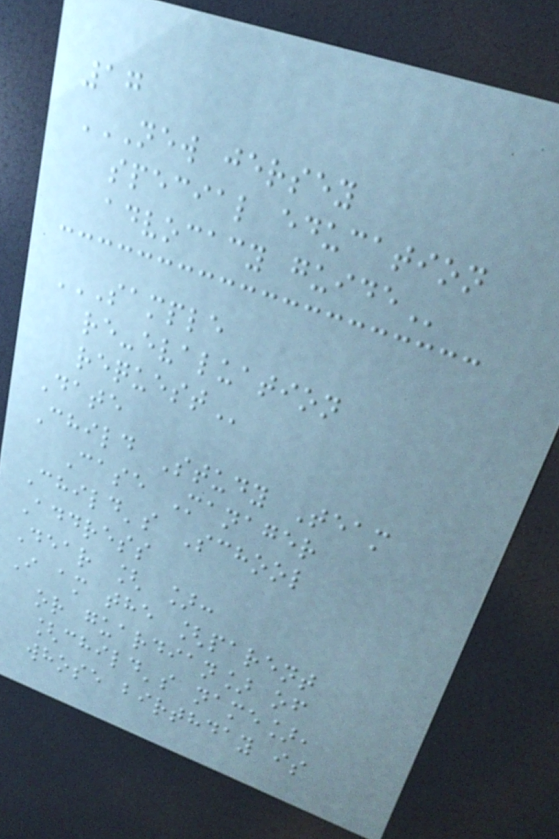17
NEW JERSEY
SPECIAL EDUCATION
ADVOCACY GUIDE
SAMPLE
RE-EVALUATION
REQUEST
Date
Child Study Team
Case Manager
Child's School
Address
Dear [ ]:
I am the [parent
or guardian] of
[child's name],
whose birthday is
